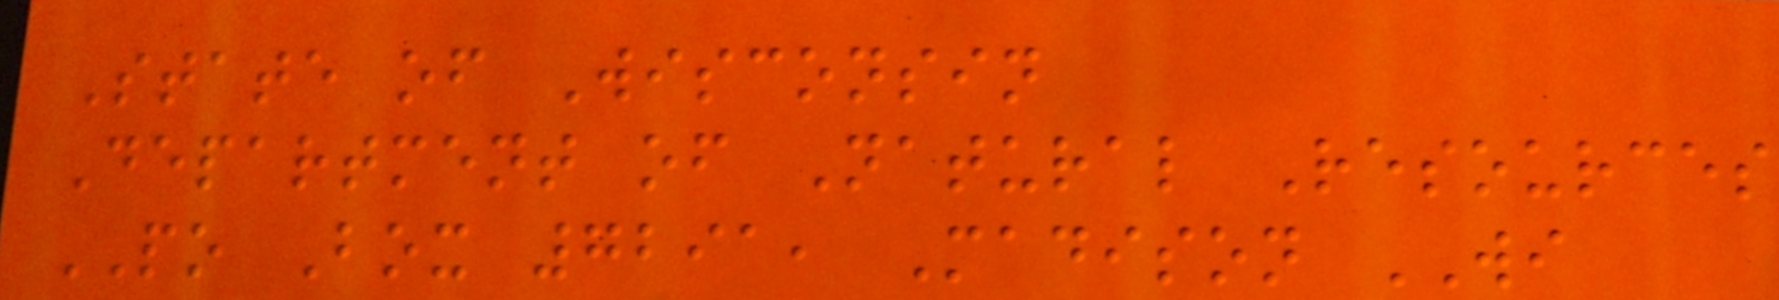State of Wisconsin
Department of Natural Resources
PO Box 7291, Madison WI
